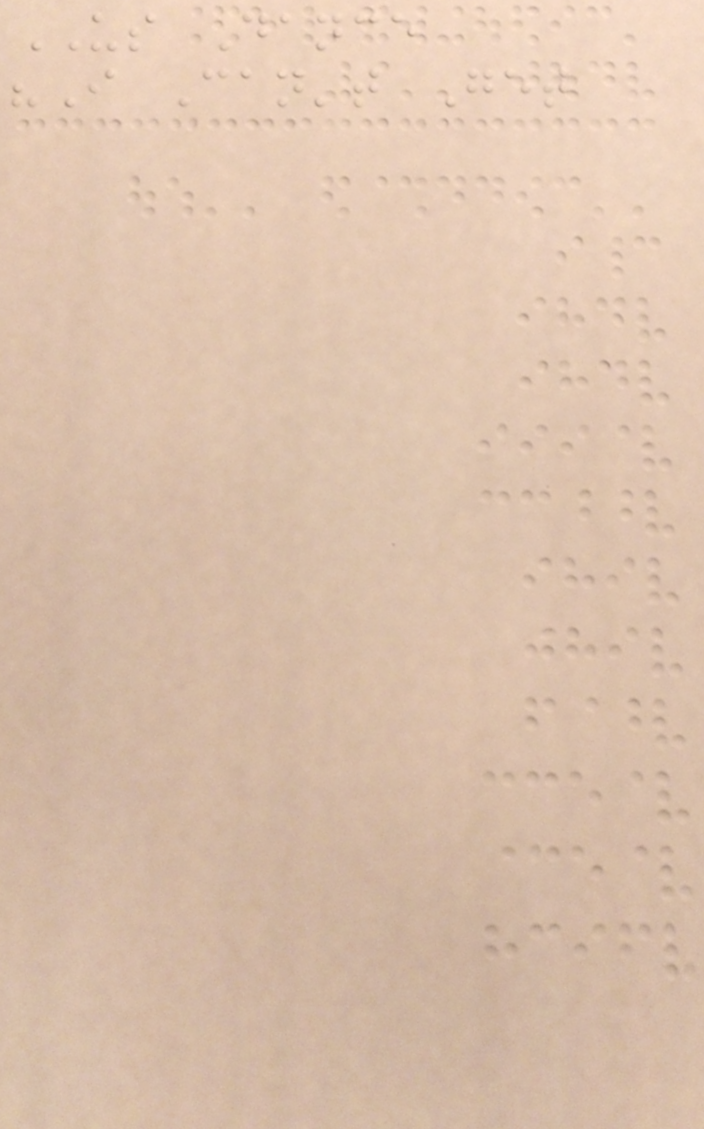US Dance
"I Can't Get
